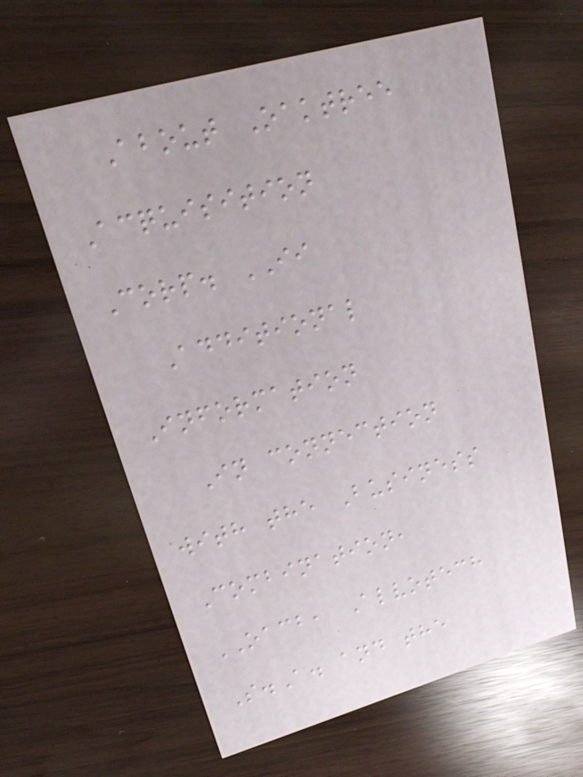About Oaktree
Acquisition
Corp. II
Additional
Information
In connection
with the Business
Combination,
OACB, Alvotech
S.A. and the
